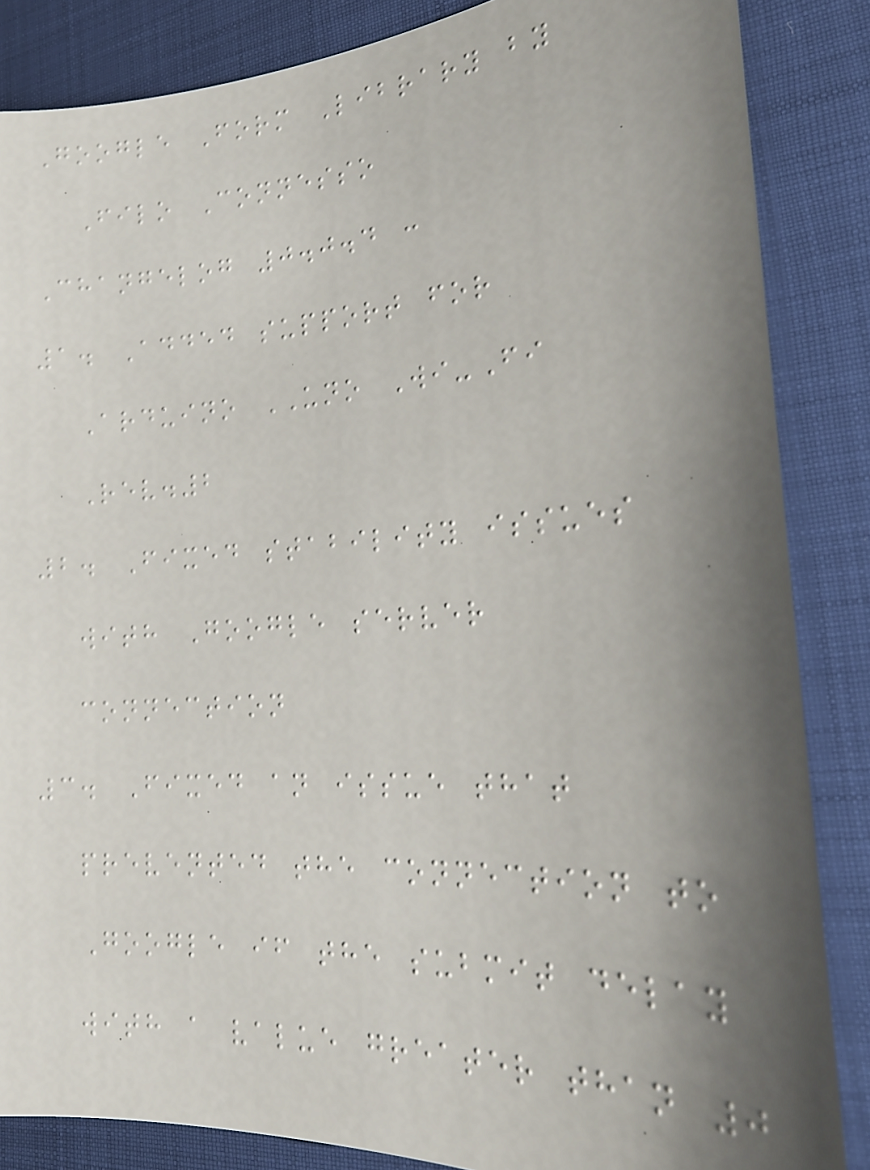Google Form Library by
Filo Connesso
Changelog 0.0.4 :
1. Added support for
Arduino UNO Wi-Fi
Rev.2
2. Fixed stability issues
with Google server
connection
3. Fixed an issue that
prevented the connection to
Google if the submit delay
with a value greater than 0
